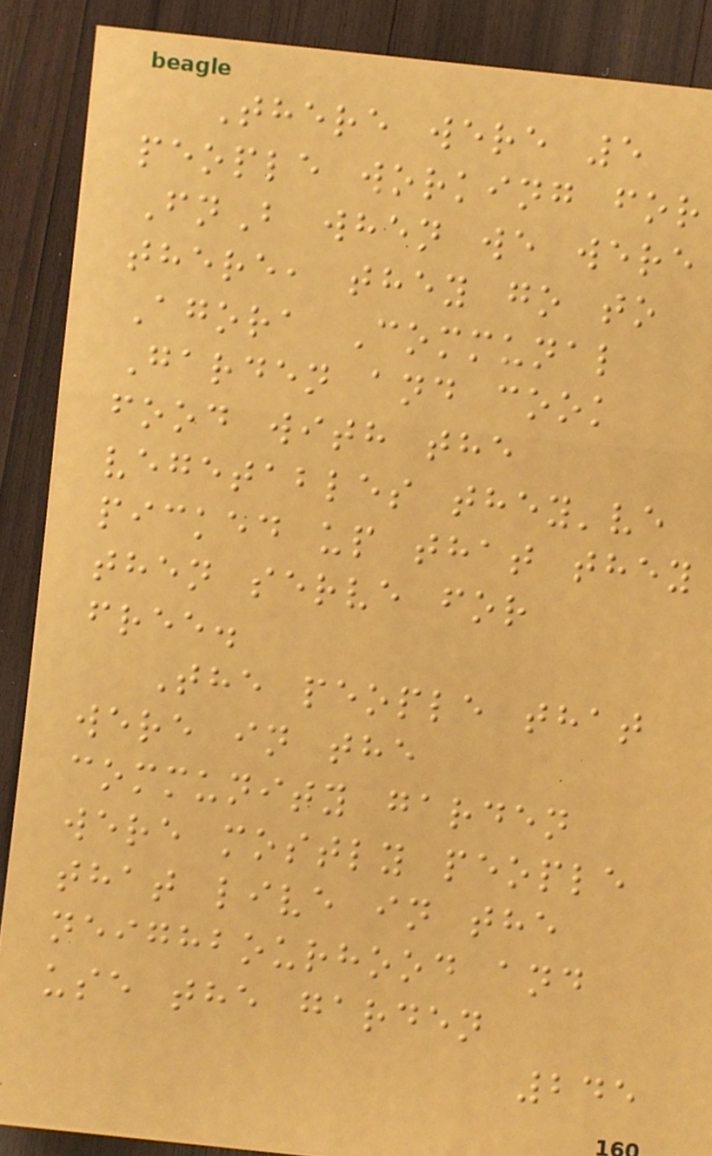There were 5
people working for
FnB when we were
there, they go to
Agora Communal
Garden and cook
food with the
vegetables they've
picked up that they
then serve for
free.
The people that
were in the
community garden
were mostly people
that live in the
neighbourhood and
use the garden
245
